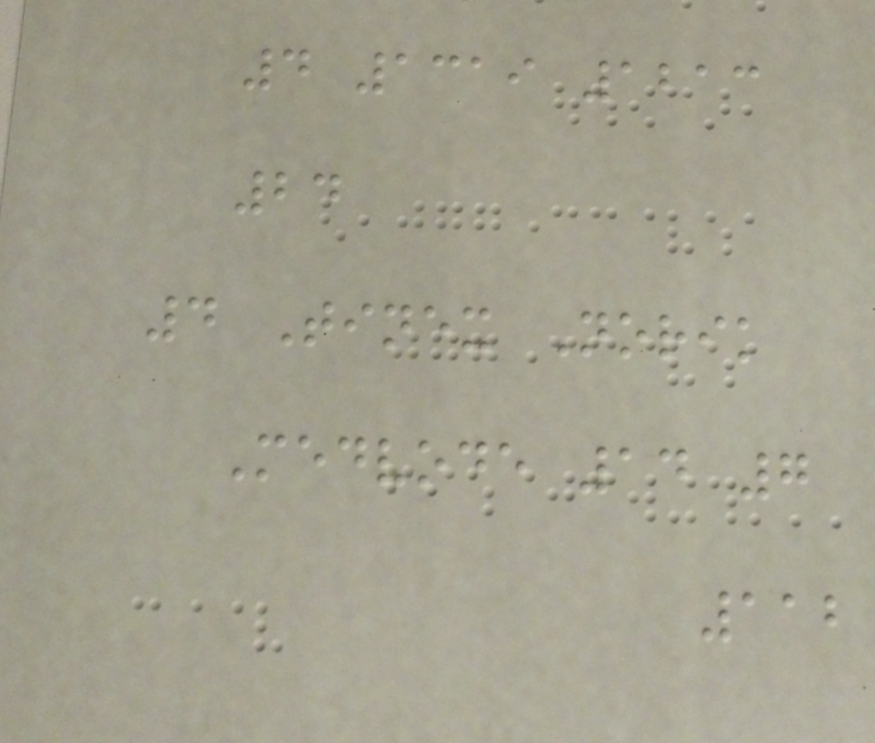4 1319 1213
24
4 Tinex Norik
Medvode 14 7
112
